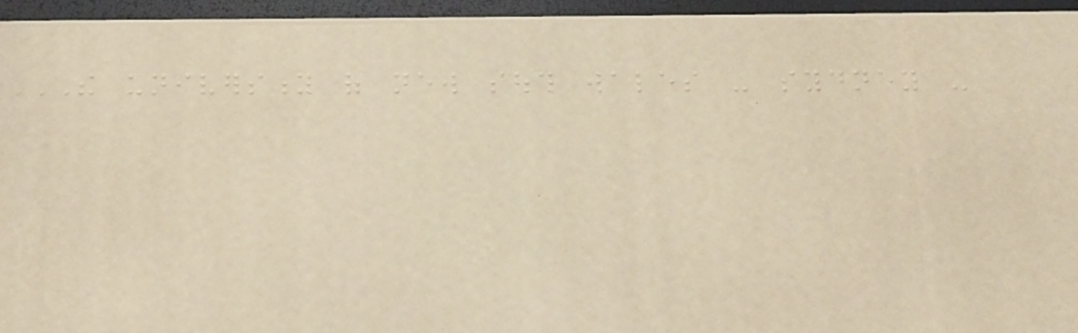THE UNIVERSITY OF NEW SOUTH WALES - SYDNEY -
